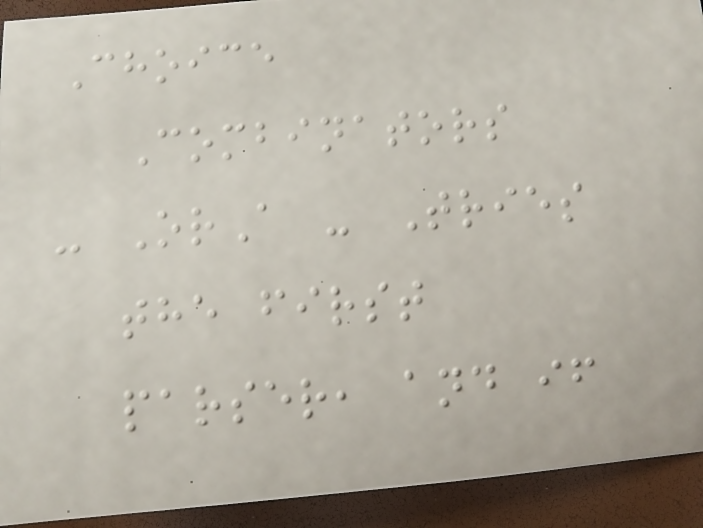Choice
Combinators
- OrA - Tries
the first
parser, and if
